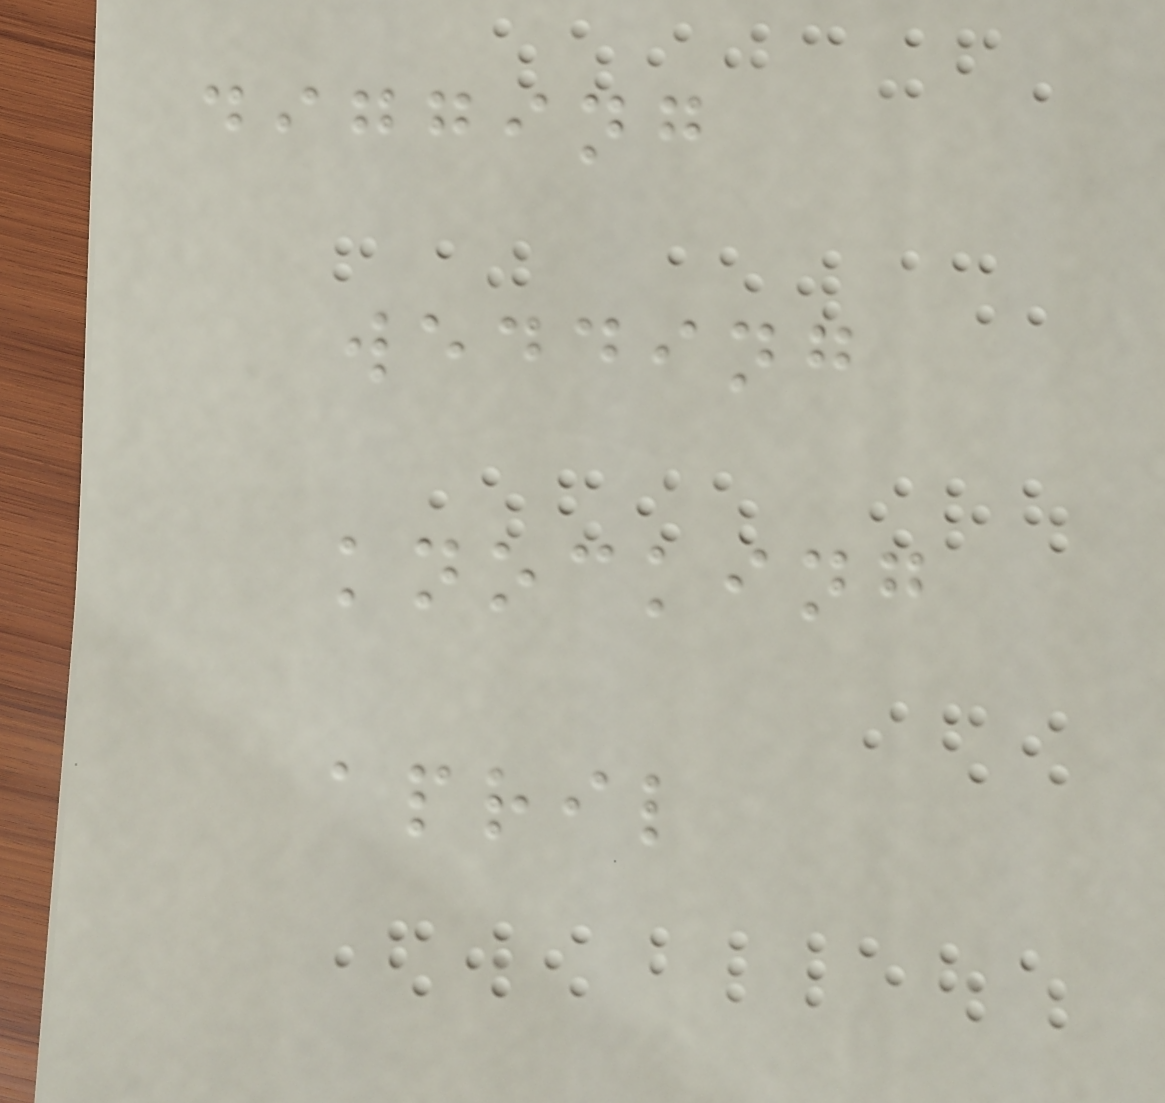digging
wedding
knocking
april
